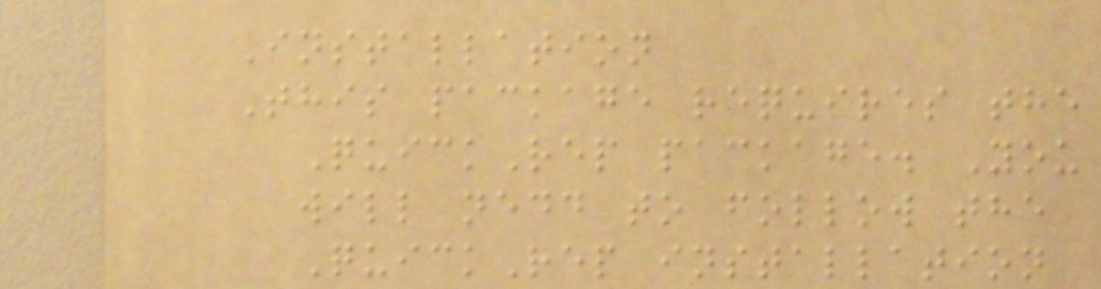Installation
This package requires the
QuickRep package. You
will nedd to follow the
QuickRep installation
